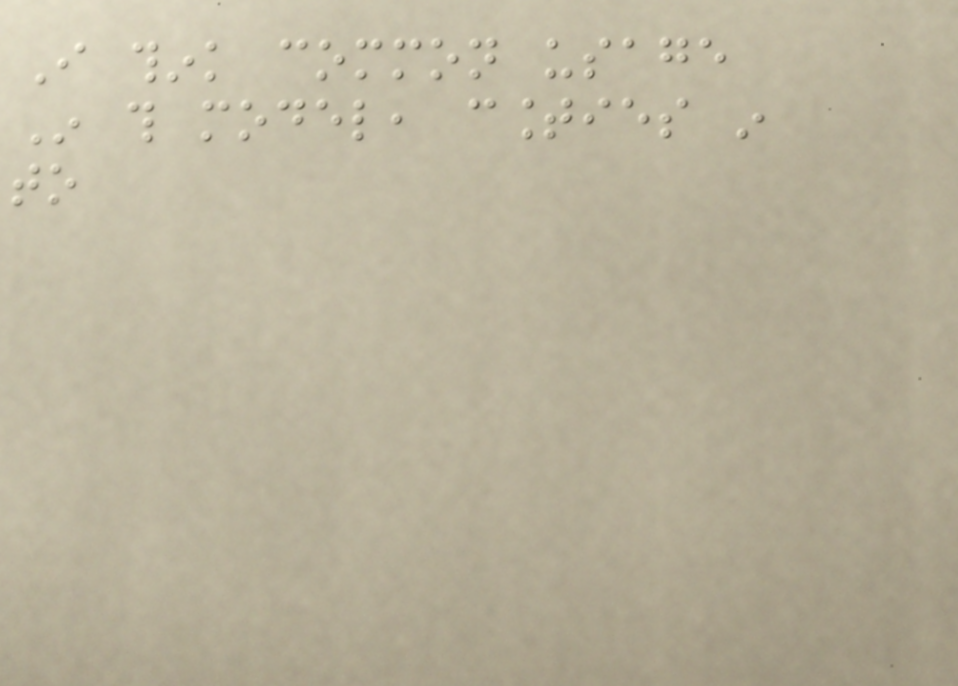I think common usage
In this model, counties in
to
